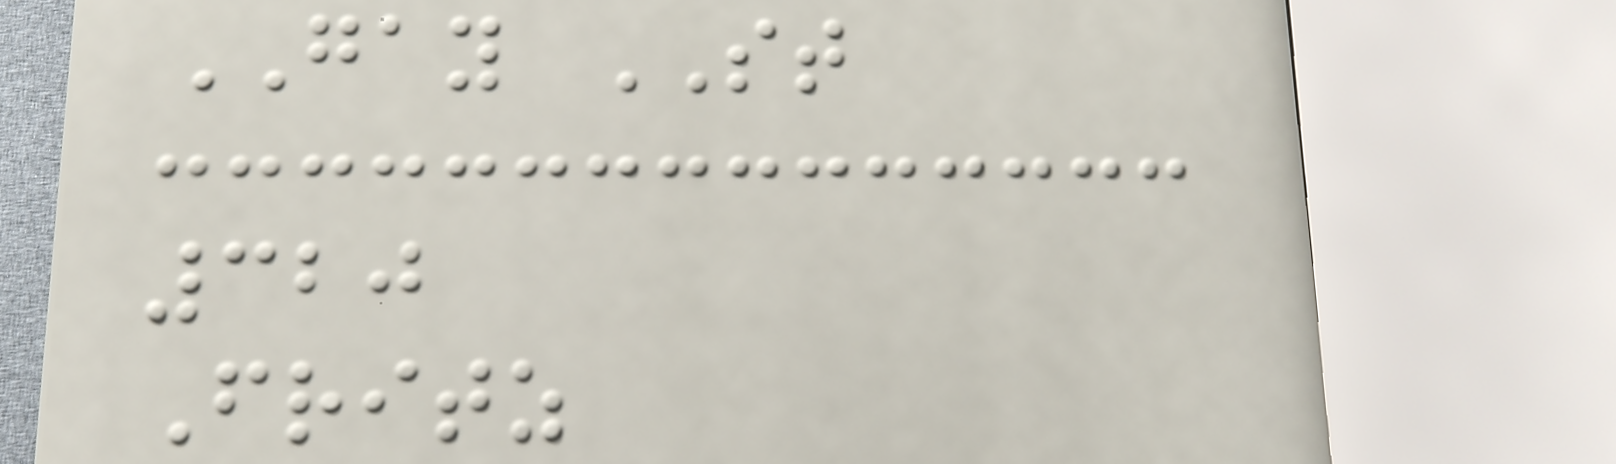GAY ST
320
Fritz
